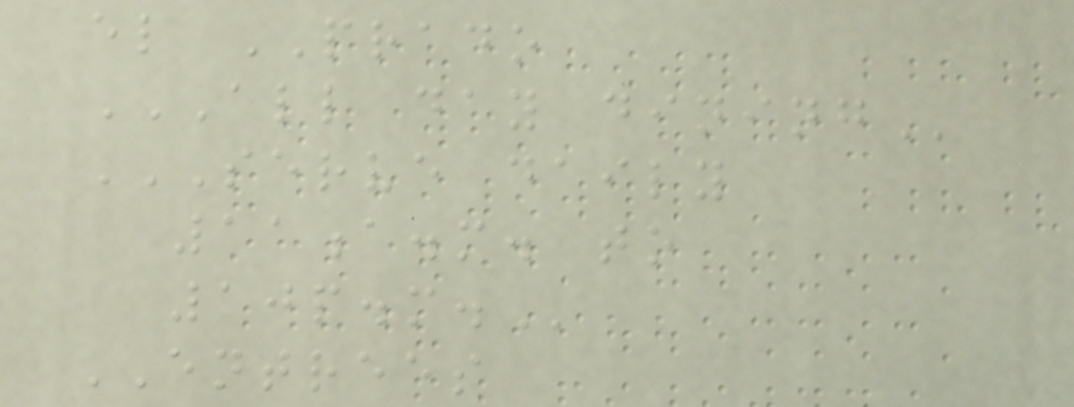el PRADO
ALL DAY DINING
SERVE DAILY
11A.M. TO
10P.M.
ENTREES
